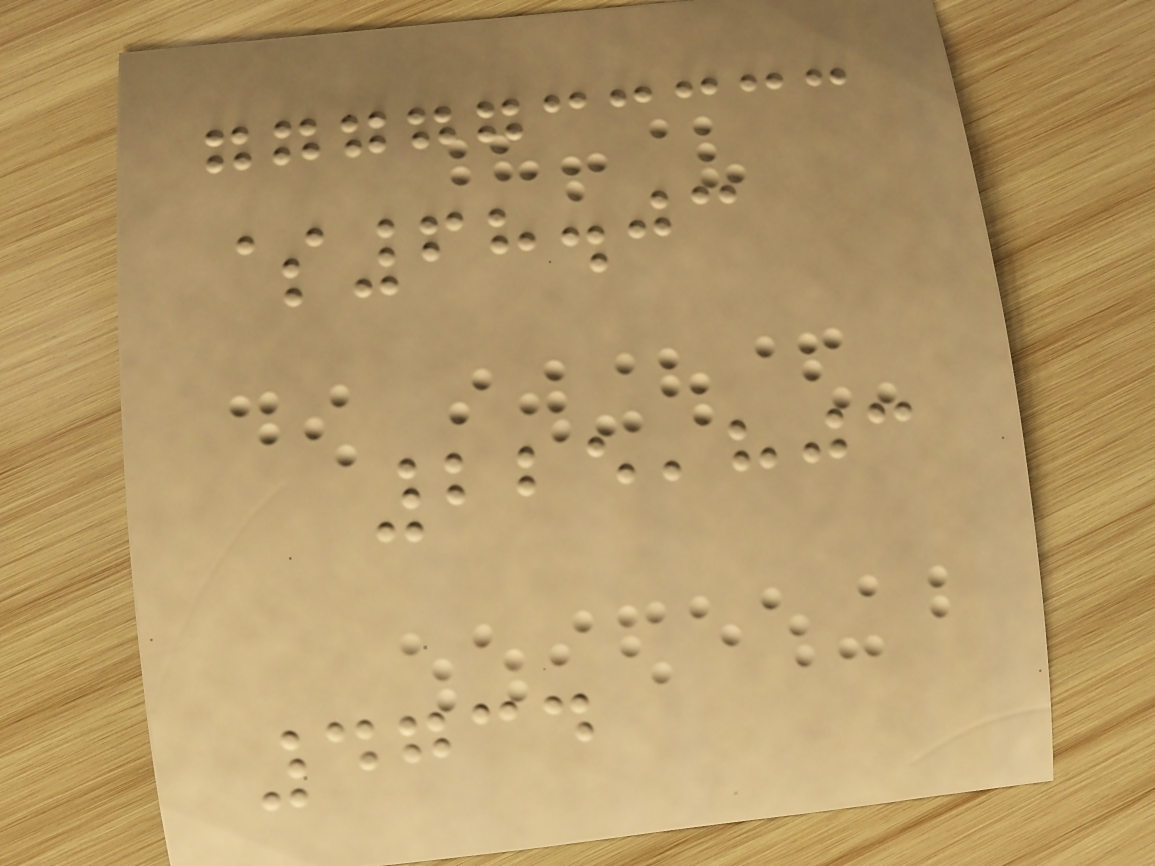$68.03
225,803
4734
